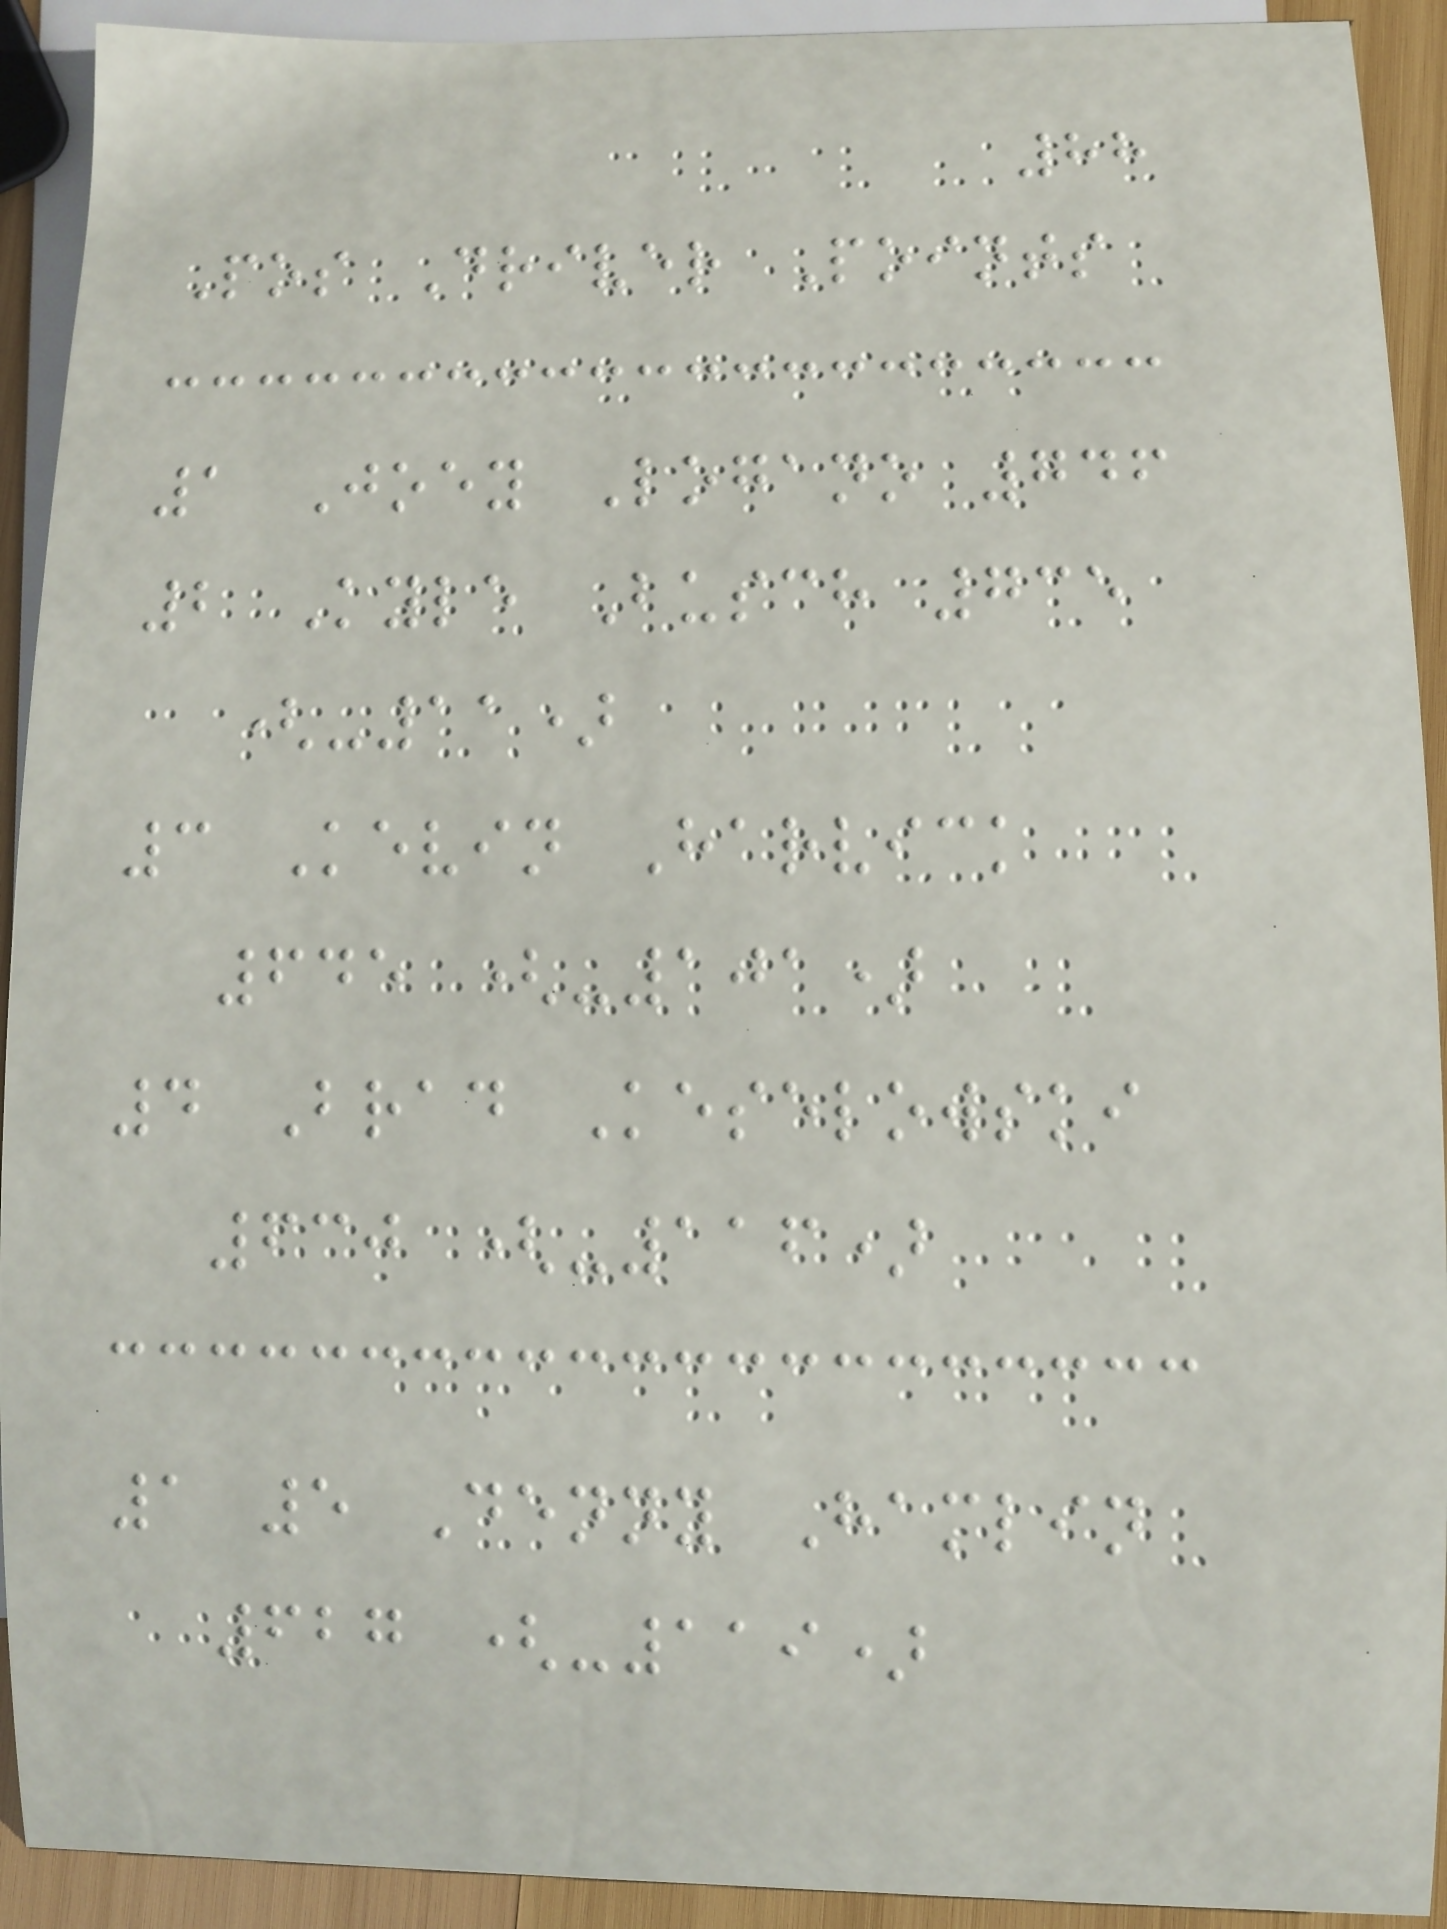88
Pos Driver Points
1 Joey Logano 746
2 Kyle Busch 735
(-11)
3 Kevin Harvick
645 (-101)
4 Brad Keselowski
630 (-116)
1 5 Denny Hamlin
627 (-119)
